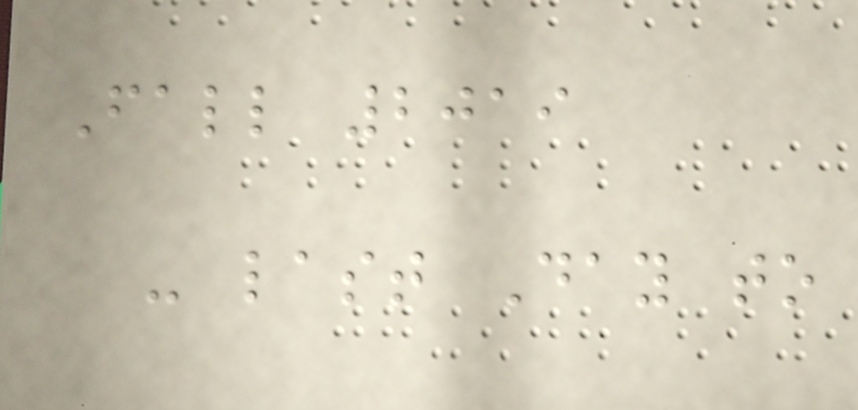Fall 2019
- last Day to
